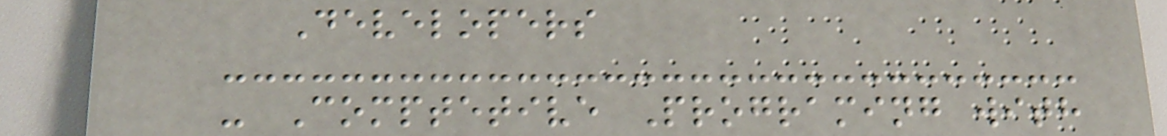Developers
- Comptetive Programing with
